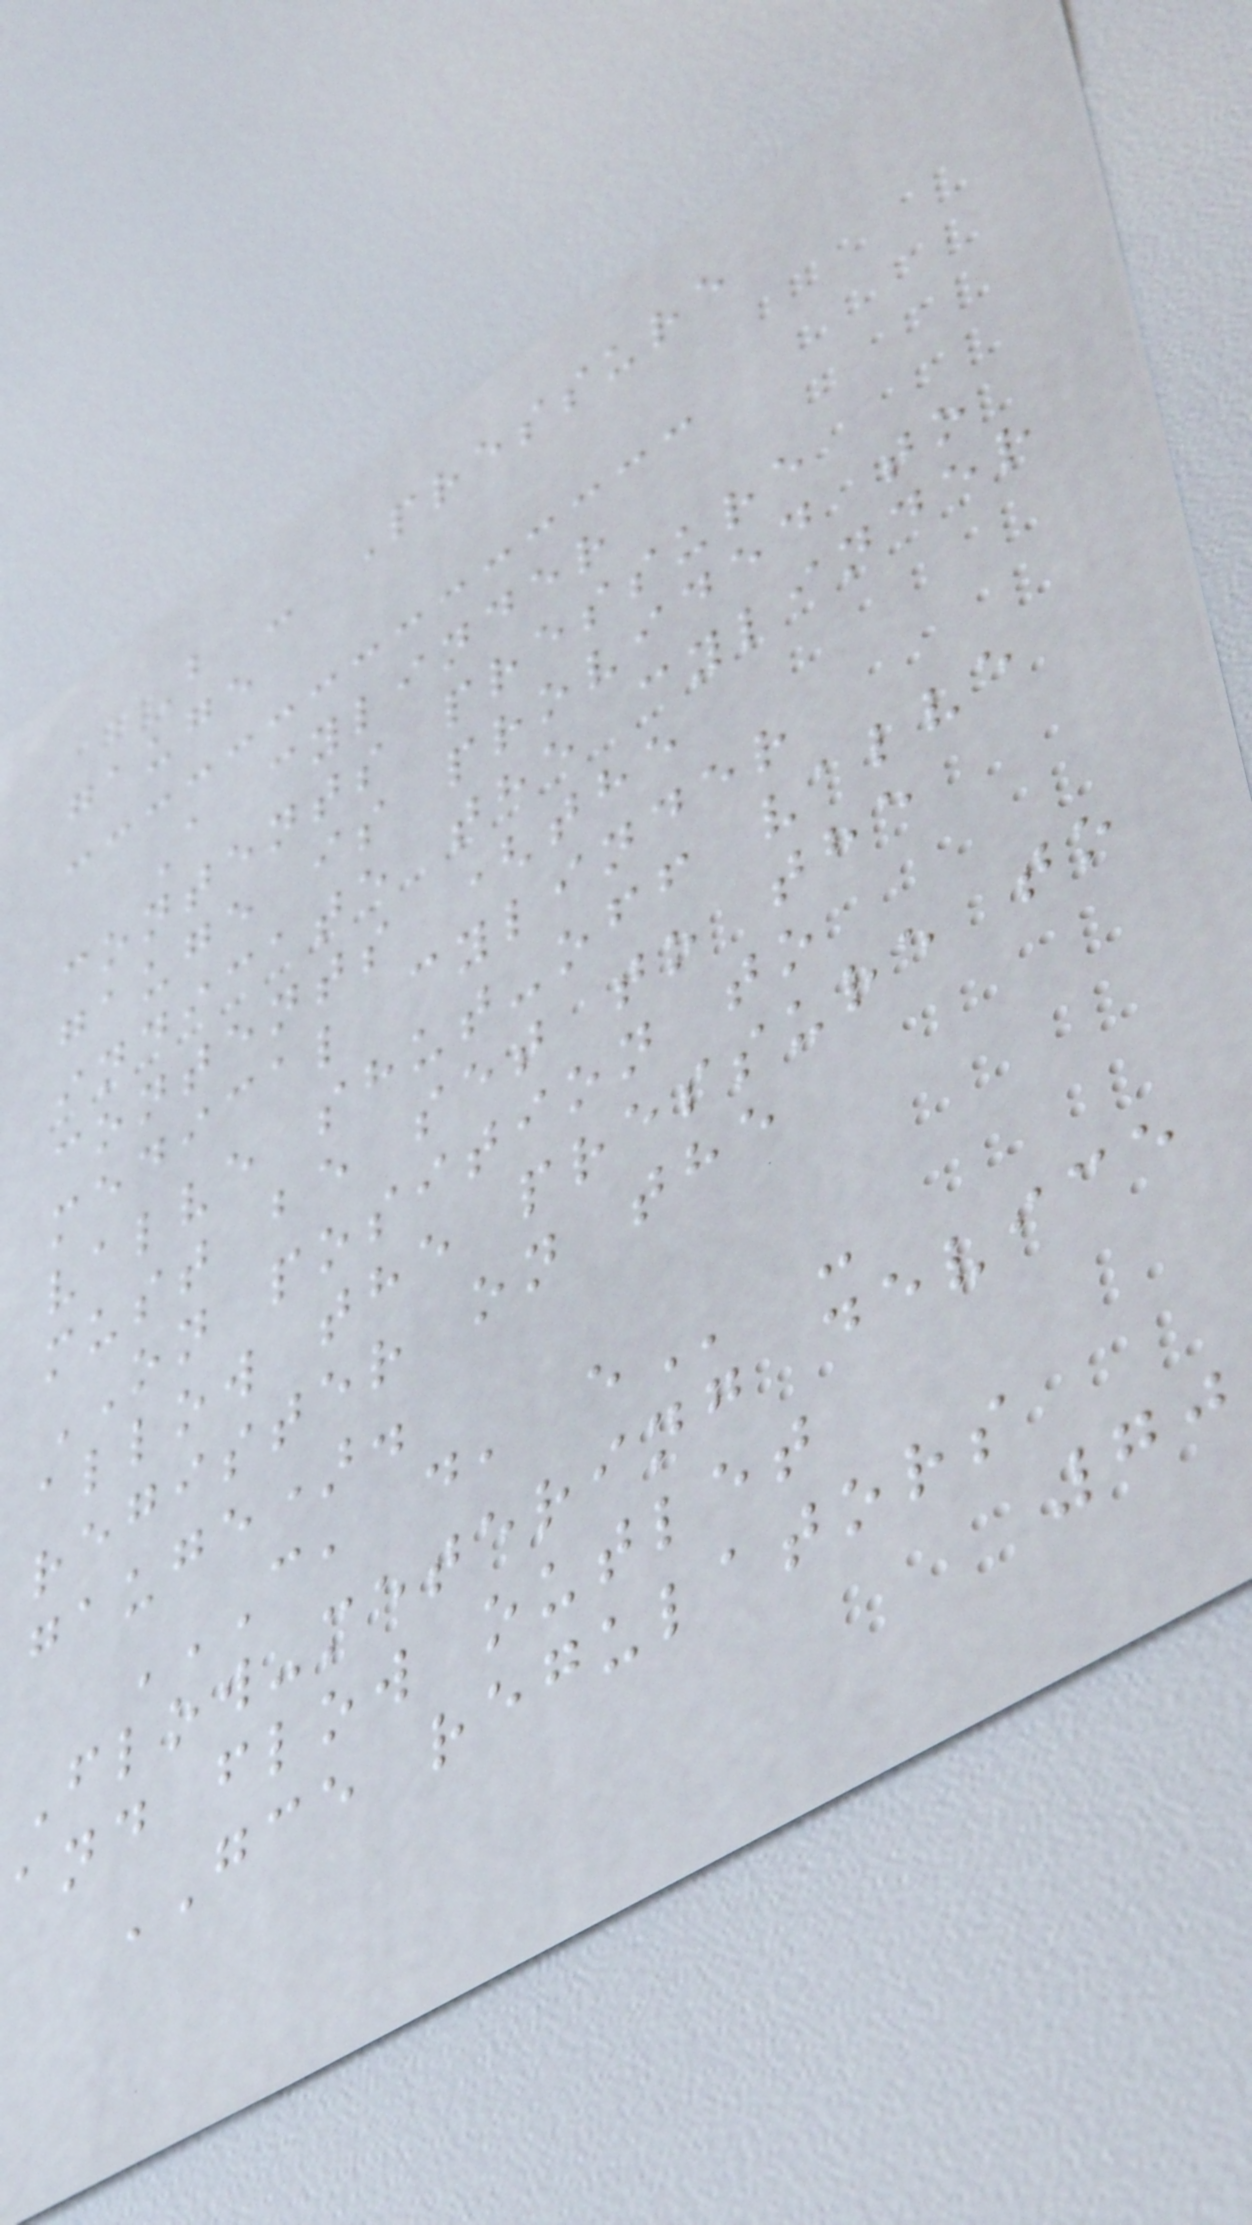B - Pressure
gauge
A cylinder
contents pressure
gauge is provided to
indicate the cylinder
contents (the
medical cylinder
valve shut-off valve
must be set to the
ON position to
allow the pressure to
register on the
gauge).
C, D, E -
Flow-metering device
and flow outlet
GCE regulators
70
